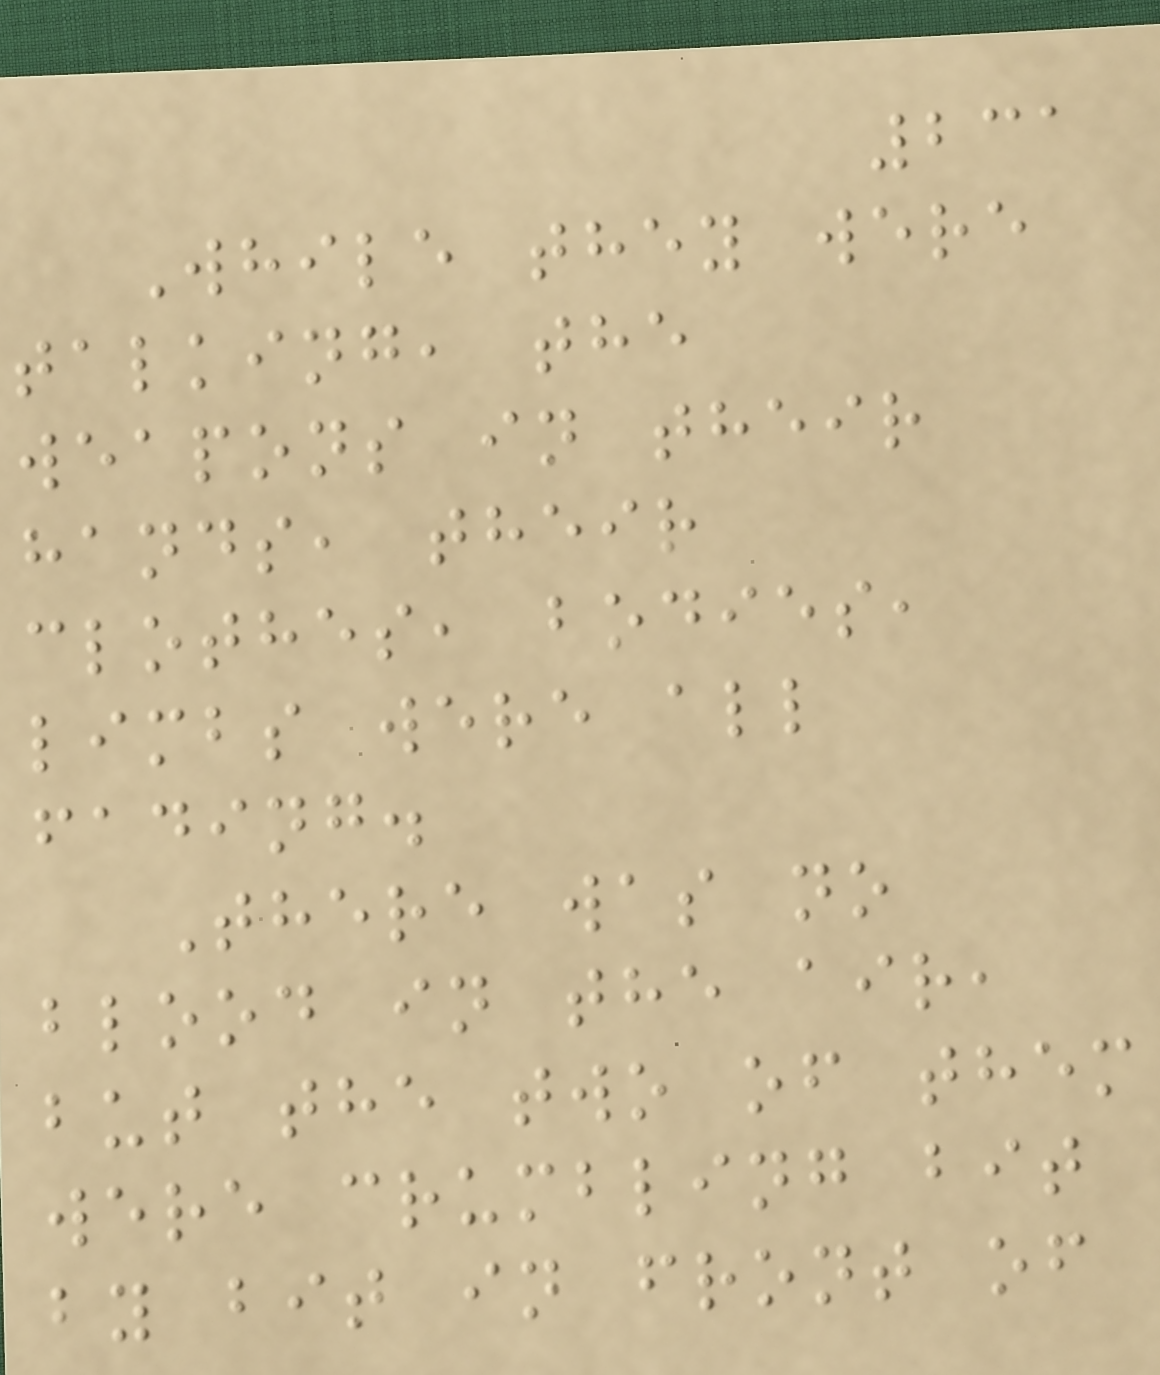231
While they were
talking, the
weapons in their
hands, their
clothes, bodies,
limbs were all
fading.
There was no
blood in the air,
but the two of them
were crumbling bit
by bit in front of
